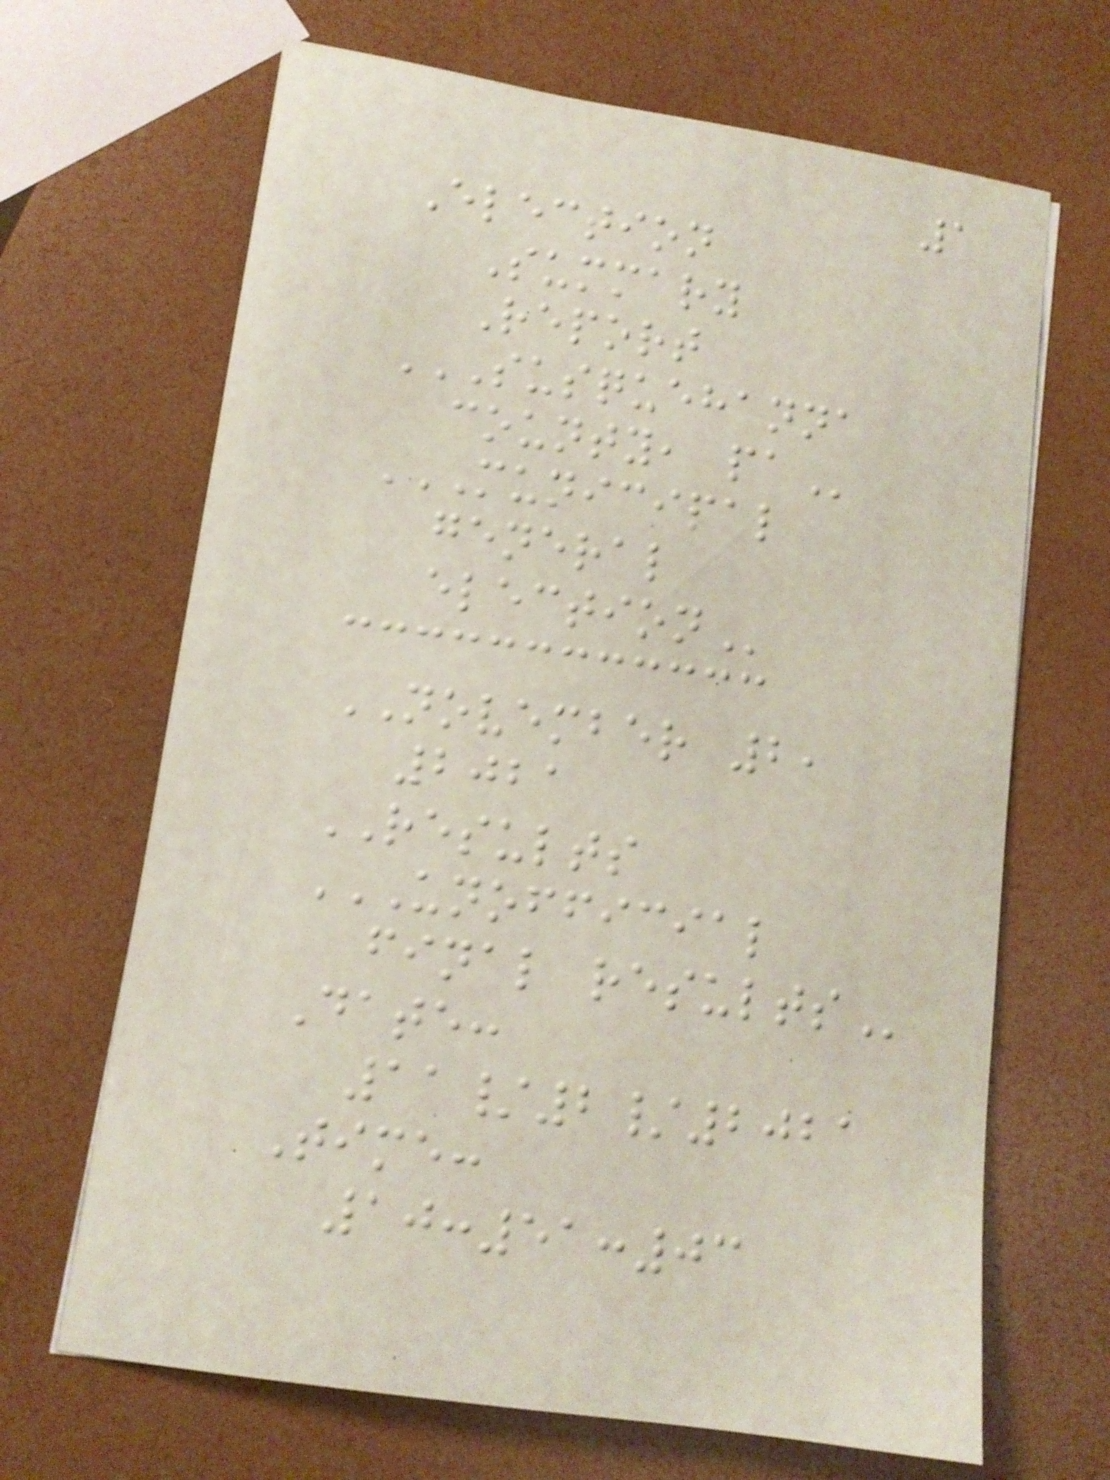1
Election
Summary
Report
SUSQUEHANNA
COUNTY, PA
MUNICIPAL
GENERAL
ELECTION
NOVEMBER 2,
2021
RESULTS
UNOFFICIAL
FINAL RESULTS
Date:
11/2/2021
Time:
10:51:03
